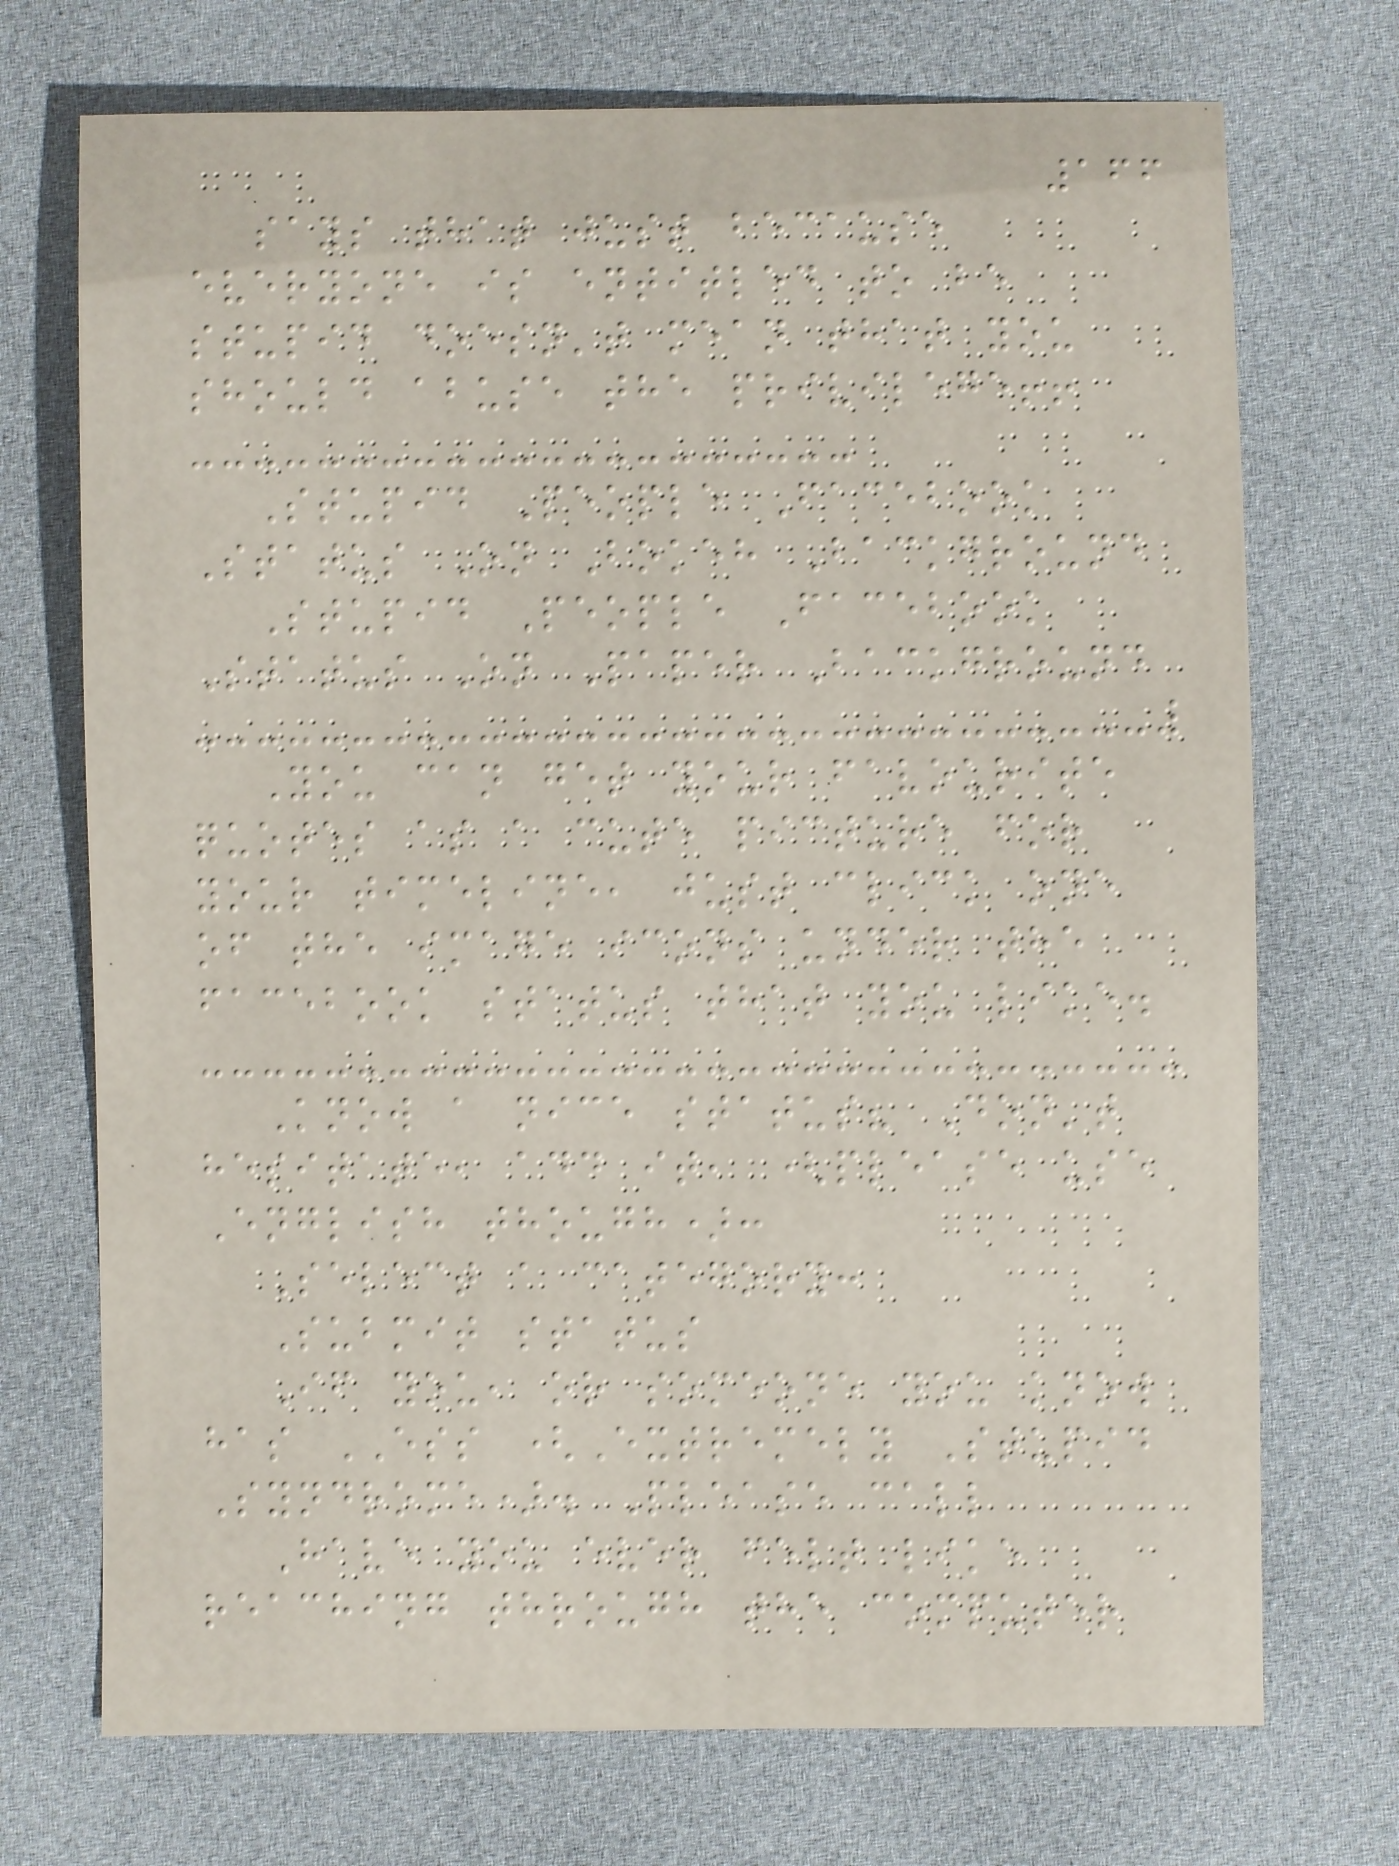166
says that just because
everyone is entitled to be
stupid doesn't mean that you
should abuse the privilege!!
Stupid People Facebook
Status On Bokeh Background
Stupid People Facebook
Status On Paper Background
You can get your favourite
quotes as a cute picture for
your timeline, just click one
of the image icons under the
facebook status that you like.
Know a nice status? Don't
hesitate, add it, (please use
English though):
Select a category:
Submit status
If you, or someone you know
has ESS (Extremely Stupid
Syndrome). Please call
Have you ever felt like
reaching through the computer
